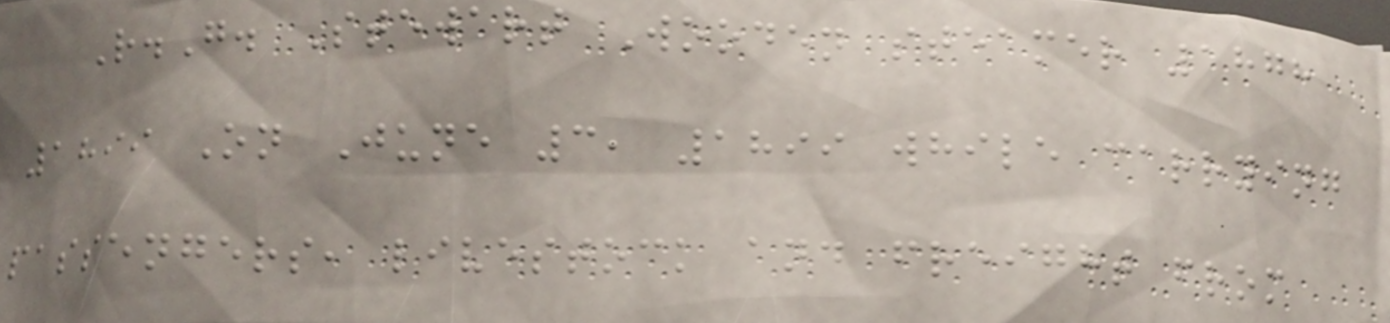R.G. Stewart Wooden steamer 1878
1899 On June 3, 1899 while carrying
passengers, livestock and freight from
